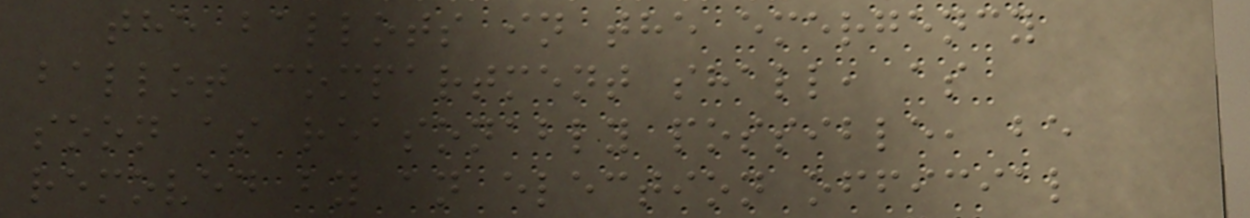the ballots in the emergency
ballot compartment shall, as
soon as reasonably possible, be
removed by an election official
